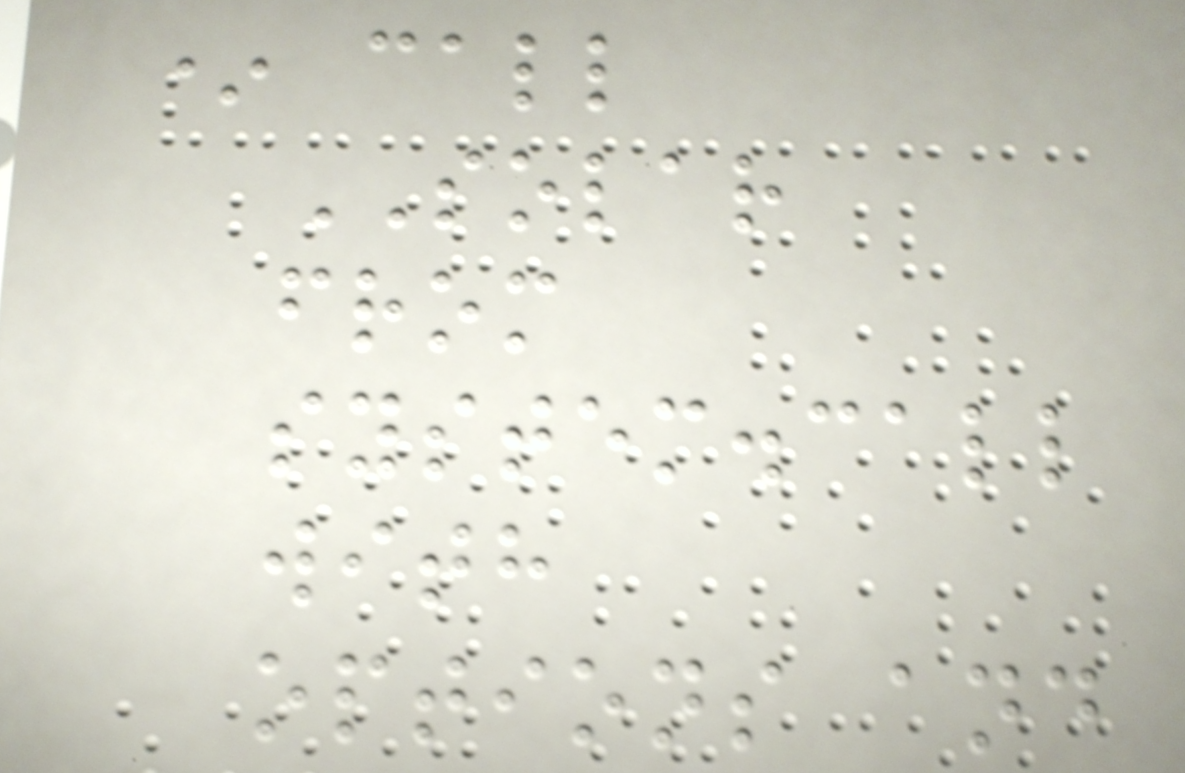* call
SOLAR
from
system.call
with
options and
